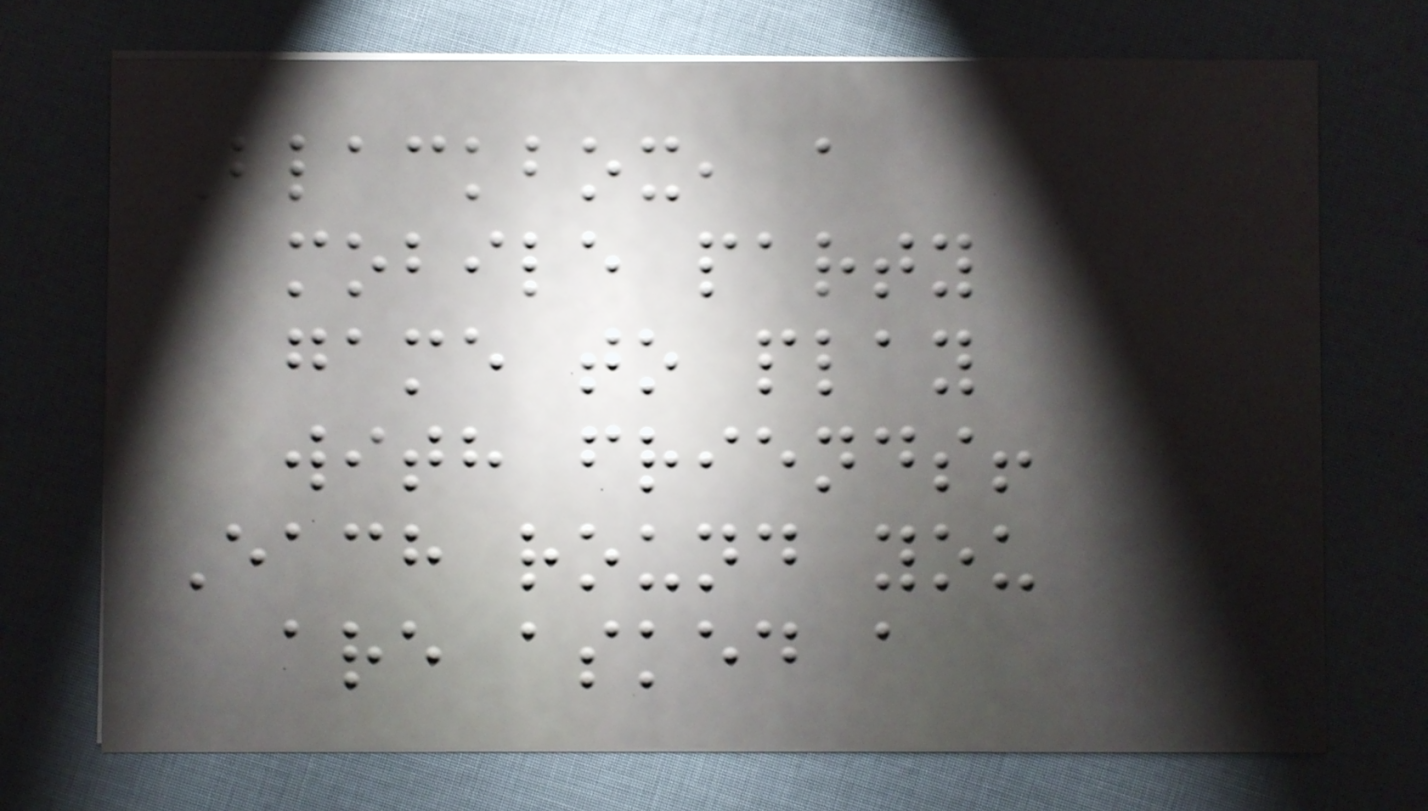Blackbox, a
mobile party
game to play
with friends!
Each round you
are asked a
